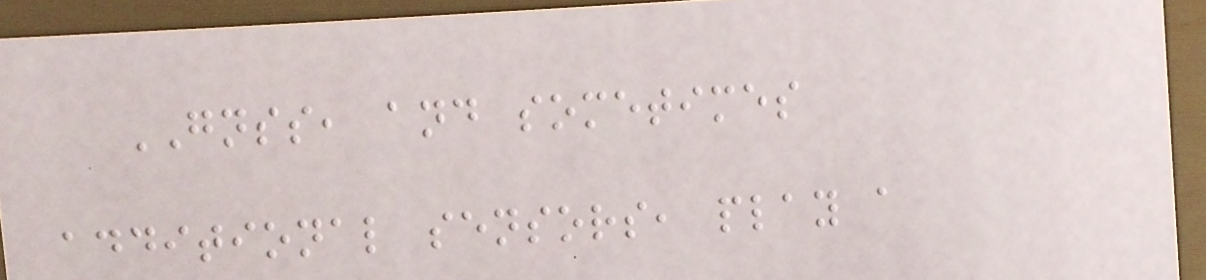GNSS, and sometimes
additional sensors, play a
